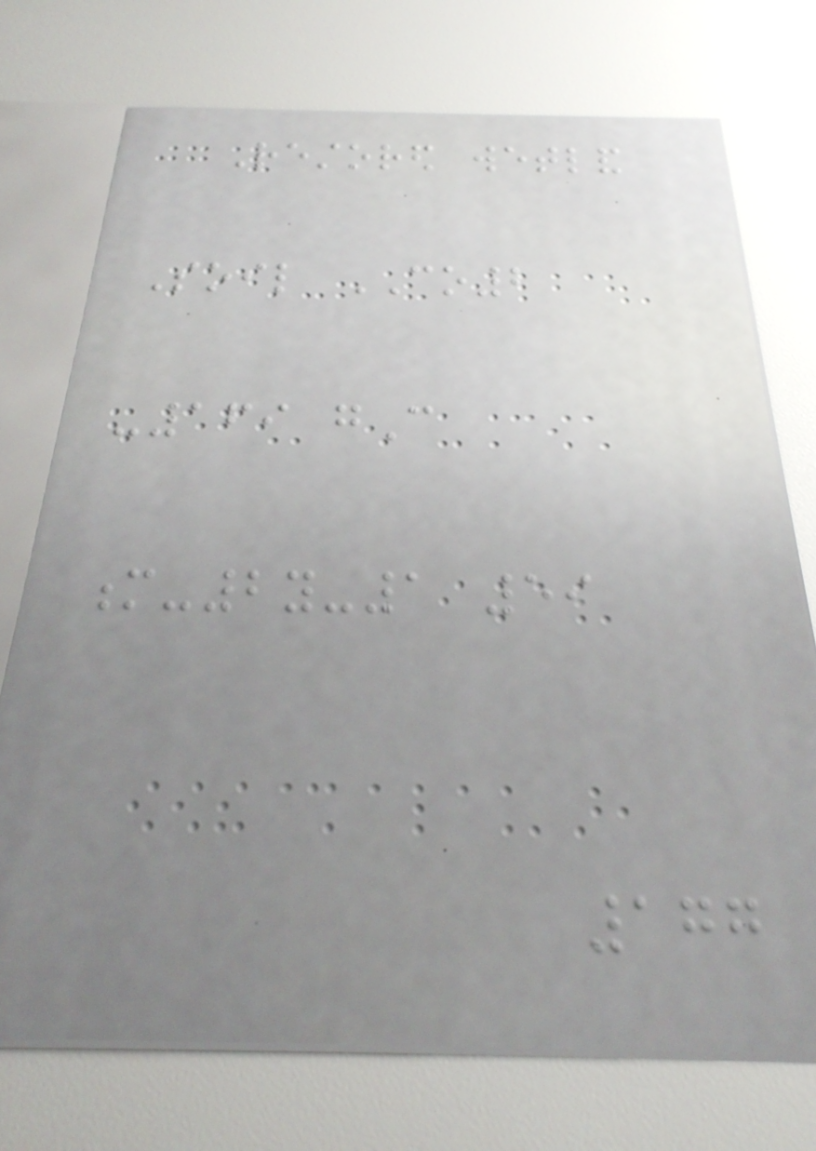Restored wetland
Soil CO2
-169 gC
m-2y-1 59
177
